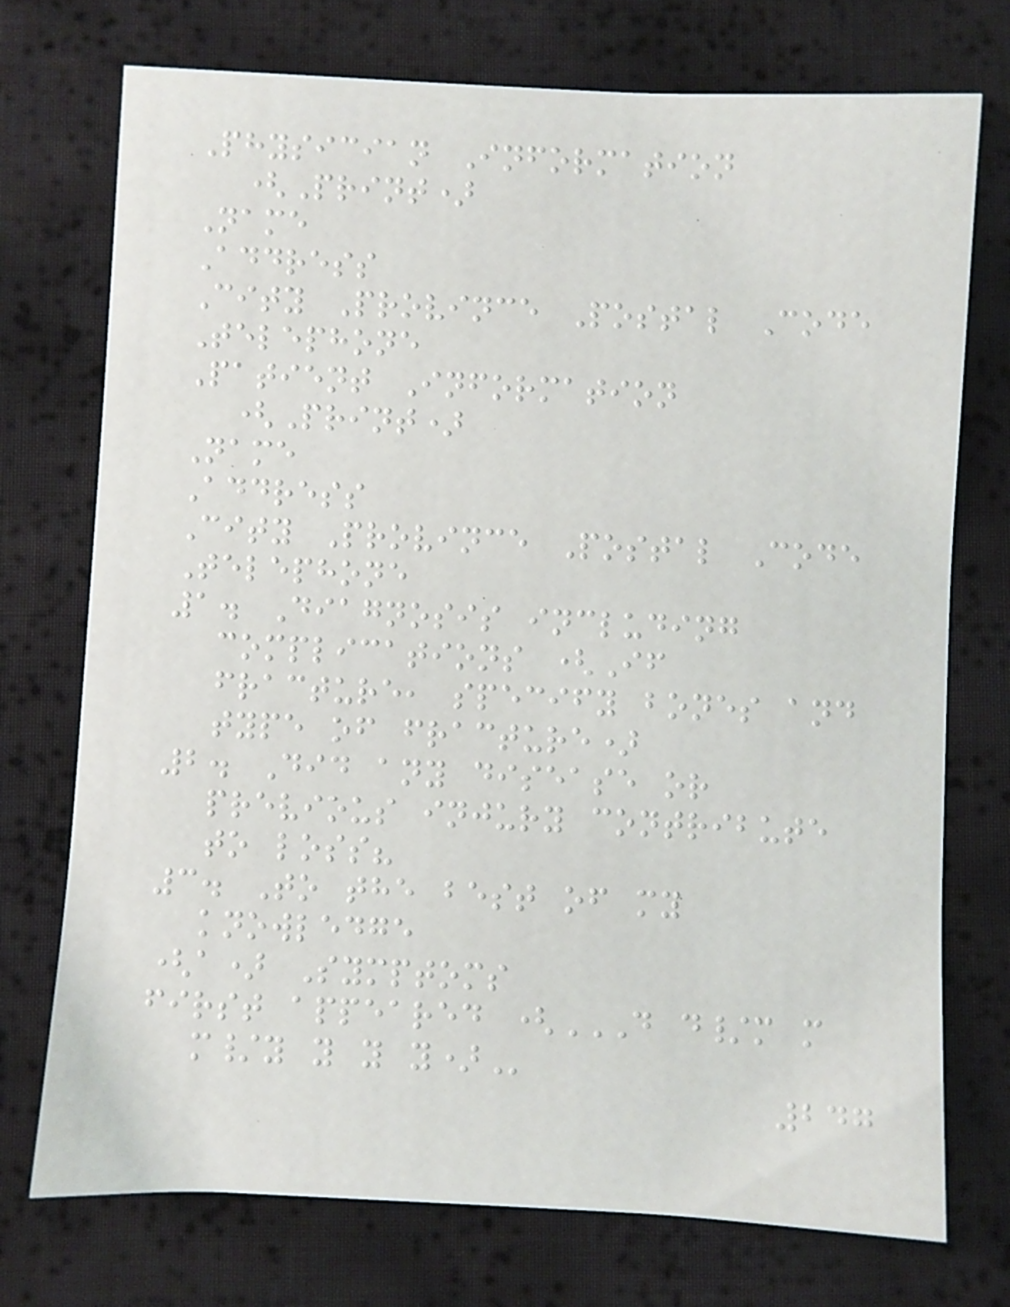Physician Information
(Print)
Name
Address
City Province Postal Code
Telephone
Patient Information
(Print)
Name
Address
City Province Postal Code
Telephone
1. Diagnosis including
complications (If
fracture, specify bones and
type of fracture)
2. Did any disease or
previous injury contribute
to loss?
3. To the best of my
knowledge
(a) Symptoms
first appeared (D D/M M
M/Y Y Y Y)
247
